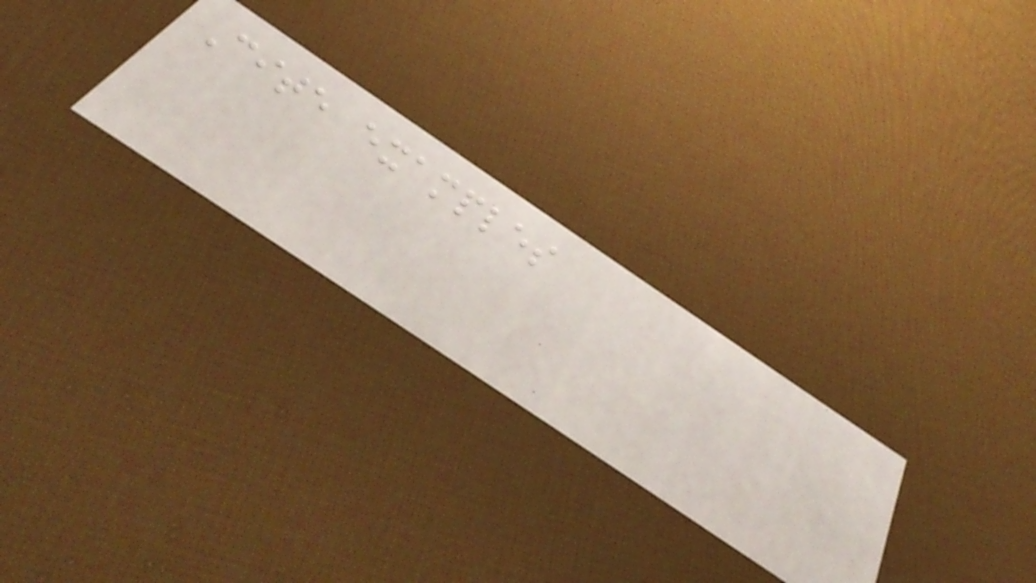Cite examples
